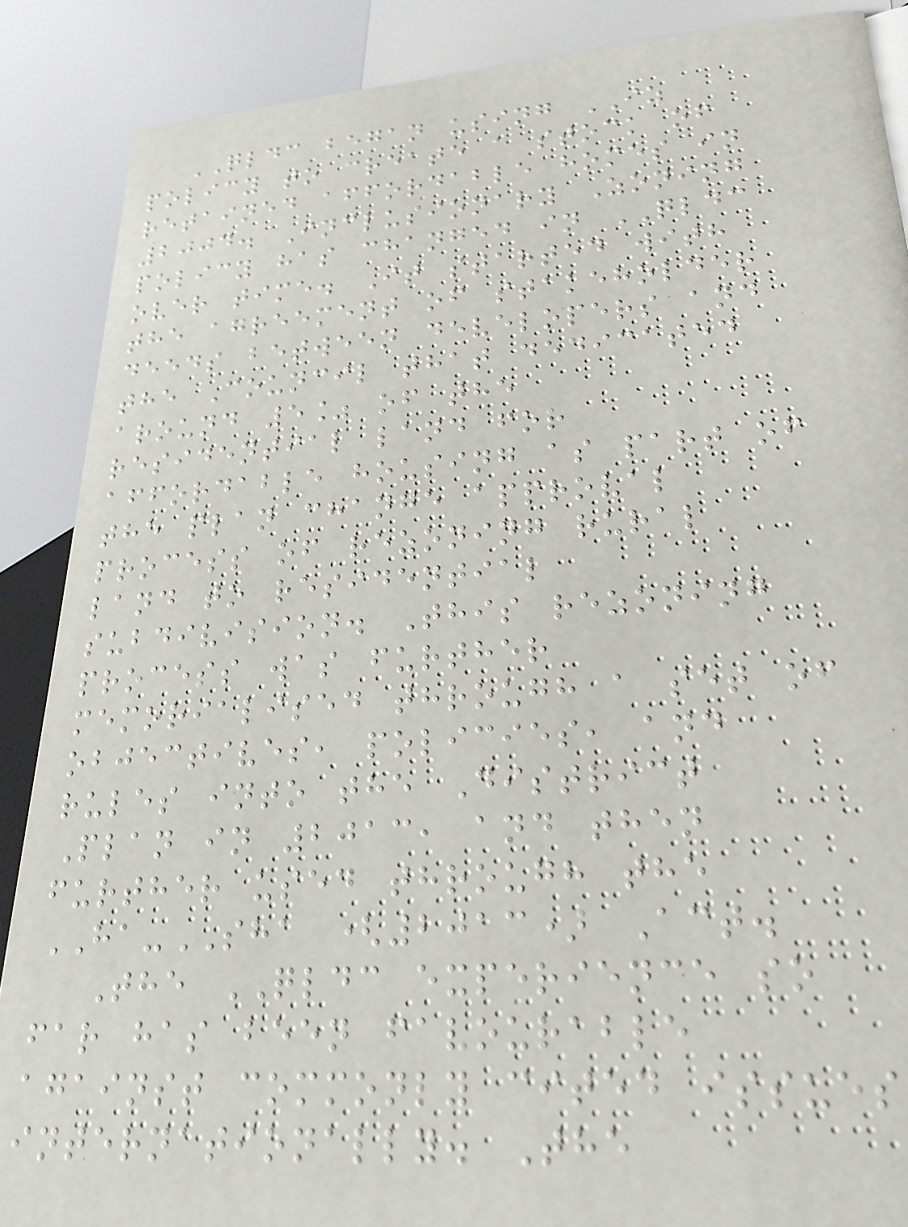QLDC began using IZ
policy to create a stock of
retained affordable homes in
2004. Inclusionary Zoning
policy has changed in QLDC
over time. It started with
the agreement of stakeholder
deeds between developers and
the Council that dedicated
around 5% of the
residential land for
affordable housing as part of
the plan change approval
process of rezoning rural
land to residential
subdivision. This rezoning
process was further
memorialised through a set of
objectives, policies, and
rules into the District
Plan in 2013, and then
further used through the
HA-SHA (2013) Act.
The QLDC experience so
far has been favourable
against commonly cited issues
internationally. The
